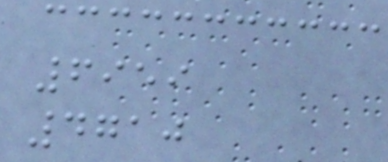6959
4710
